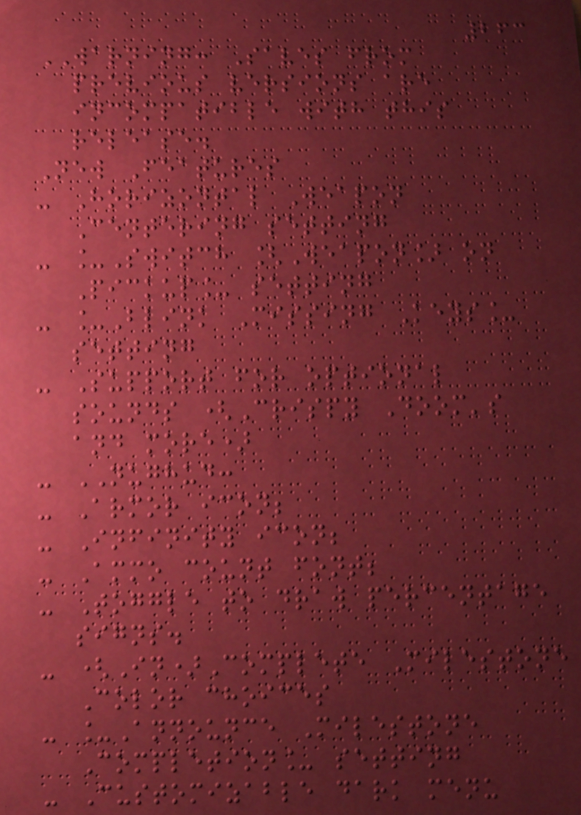263
WARNING: Saves from
previous versions are
incompatible with this
release.
New Features
- Horizontal Weapon
Centering setting
- _Switch [Weapon] on
Pickup_ setting
- _Blink Missing Keys_
setting
- Support for optional
sounds (Crispy Doom's
and more)
- NUGHUD:
- Armor icon;
- Infinity icon;
- Ammo count font;
- Toggle to draw percentage
signs.
- (In)Complete Milestone
Color choices
- _Announce Milestone
Completion_ setting
- Customizable dark menu
